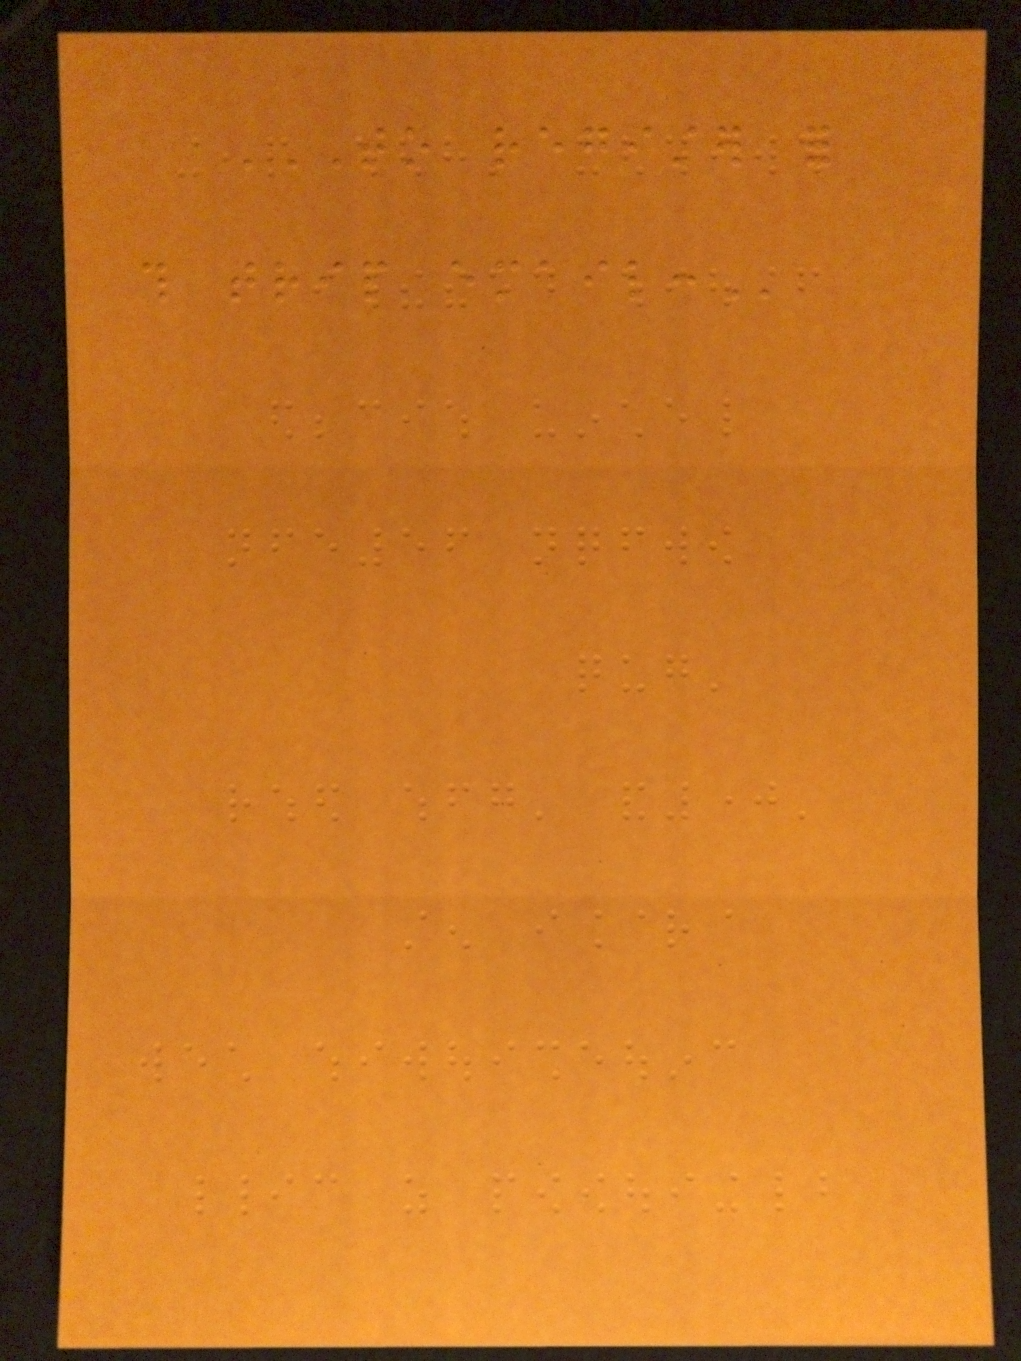TO REGISTER FOR
THIS TRIP EMAIL:
